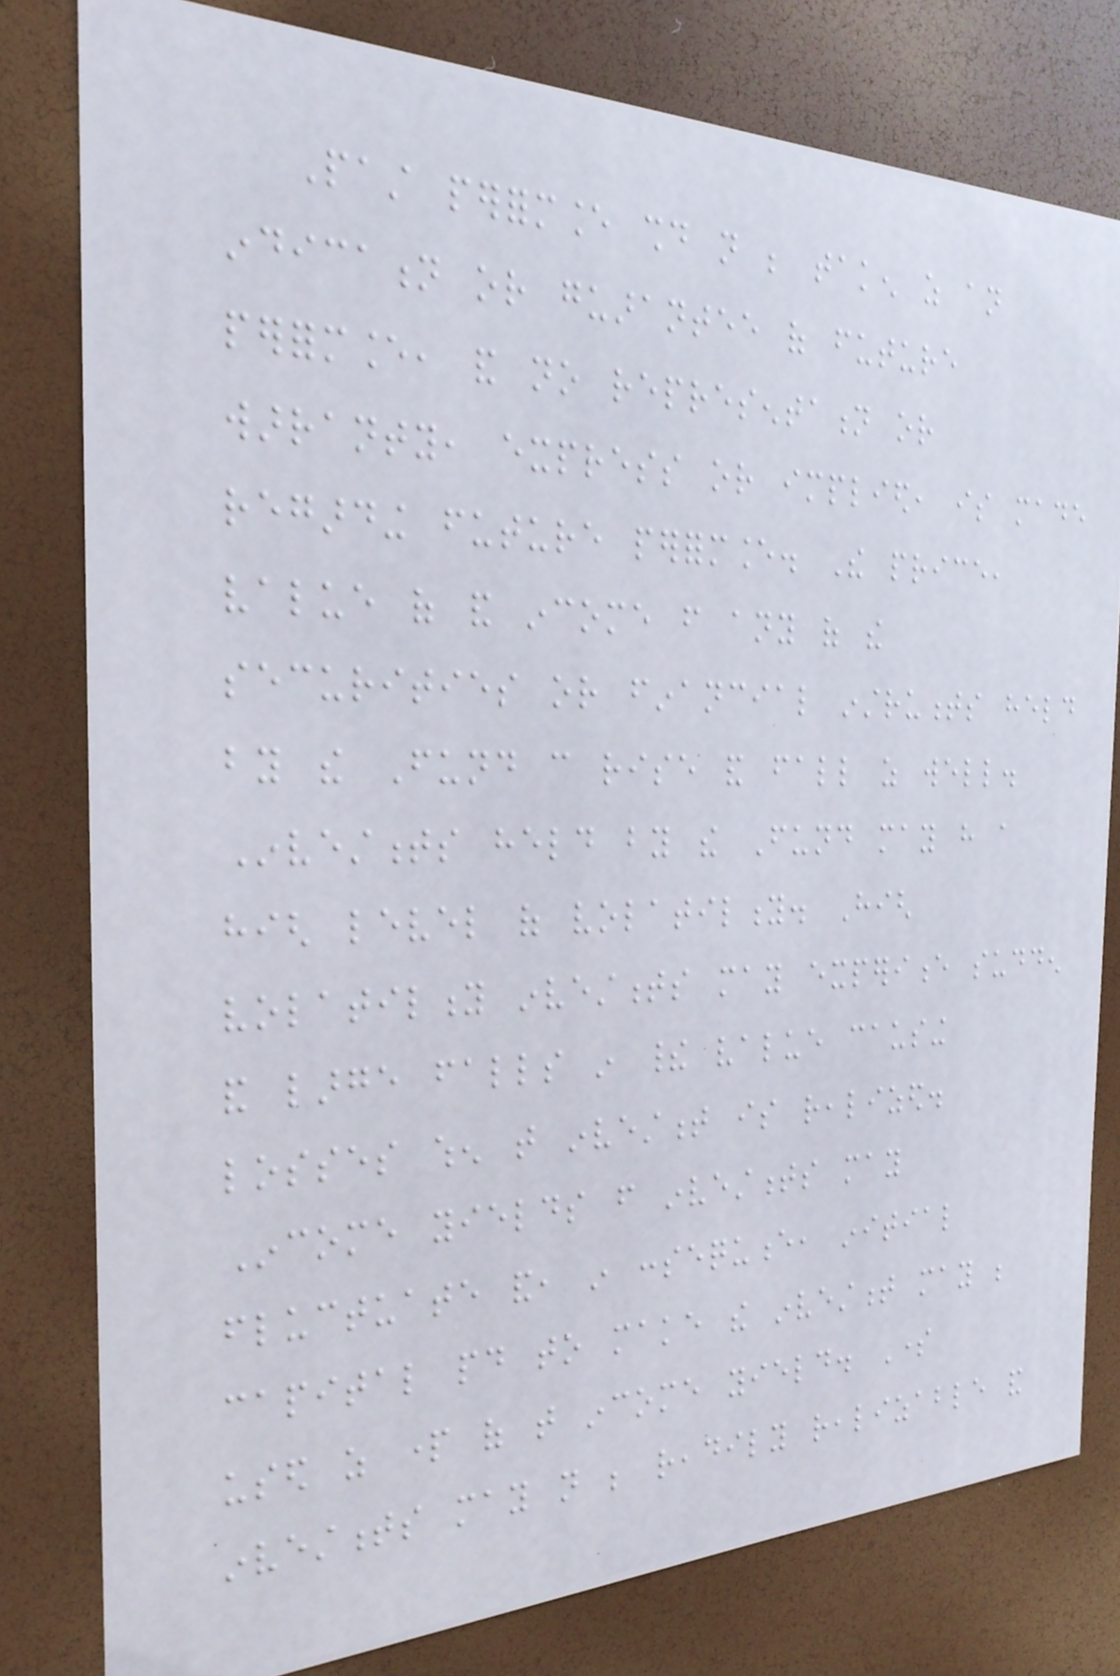Past performance should not be taken as an
indication or guarantee of future
performance, and no representation or
warranty, express or implied, is made
regarding future performance. The price,
value of and income from any of the
securities or financial instruments held
by the Fund can rise and fall as well.
Investments held by the Fund may have a
high level of volatility. High
volatility investments may experience sudden
and large falls in their value causing
losses when that investment is realized.
Income yields from investments may
fluctuate and, in consequence, initial
capital paid to make the investment may be
used as part of that income yield. Some
investments may not be readily realizable and
